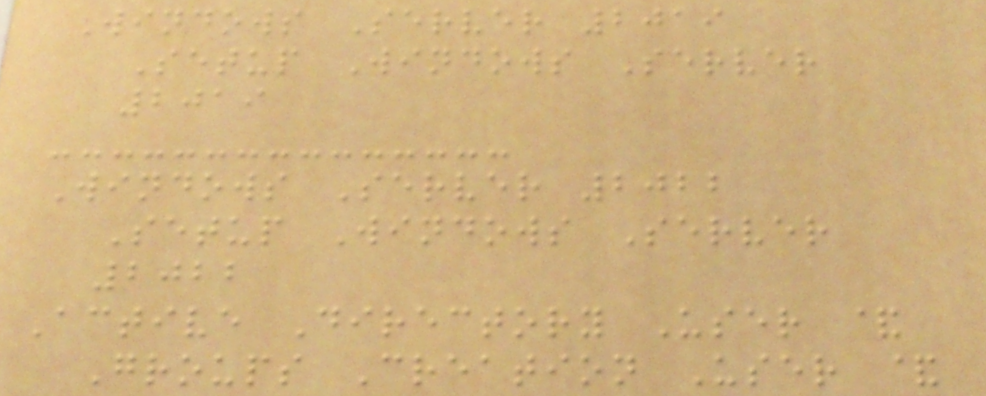Windows Server 2019
Setup Windows Server
2019
Windows Server 2022
Setup Windows Server
2022
Active Directory User &
Groups Creation User &
